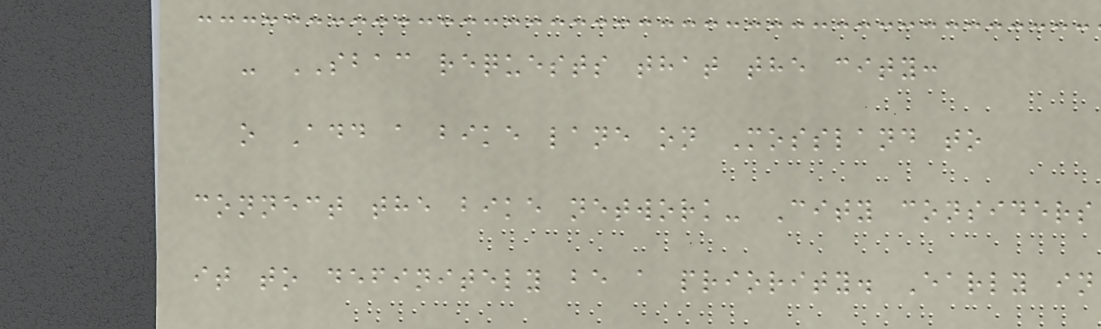- SBAC requests that the city:
o Add a bike lane on Mossland to
connect the bike network- City considers
it to definitely be a priority. Early in
